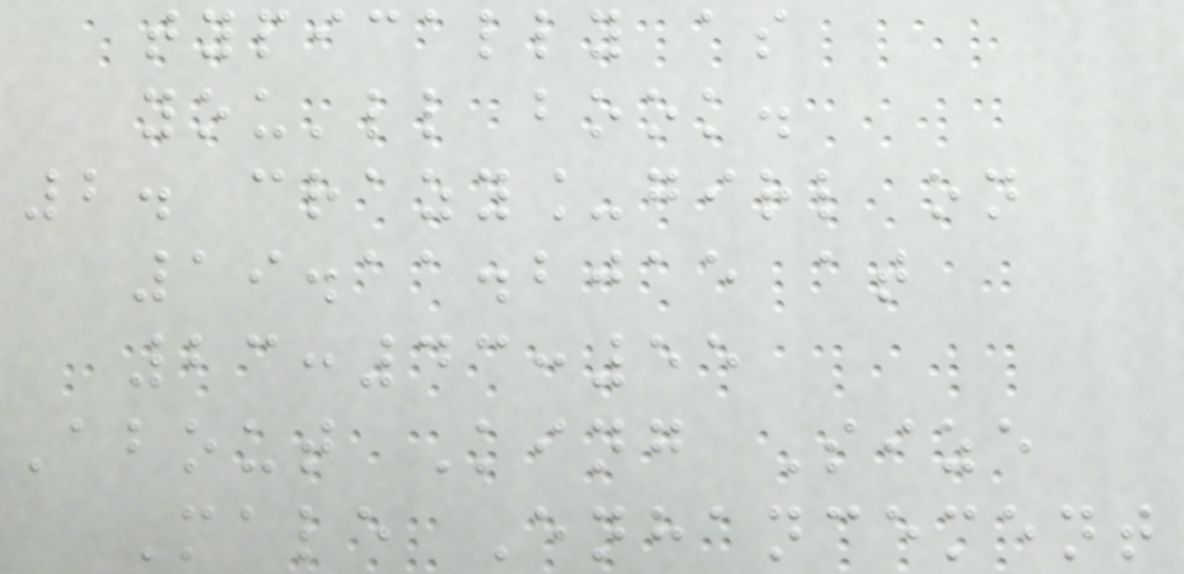typically as
you'll book.
2. crazy_girl on
19.11.2015 at
23:43:55
About King Size
Male Enhancement
